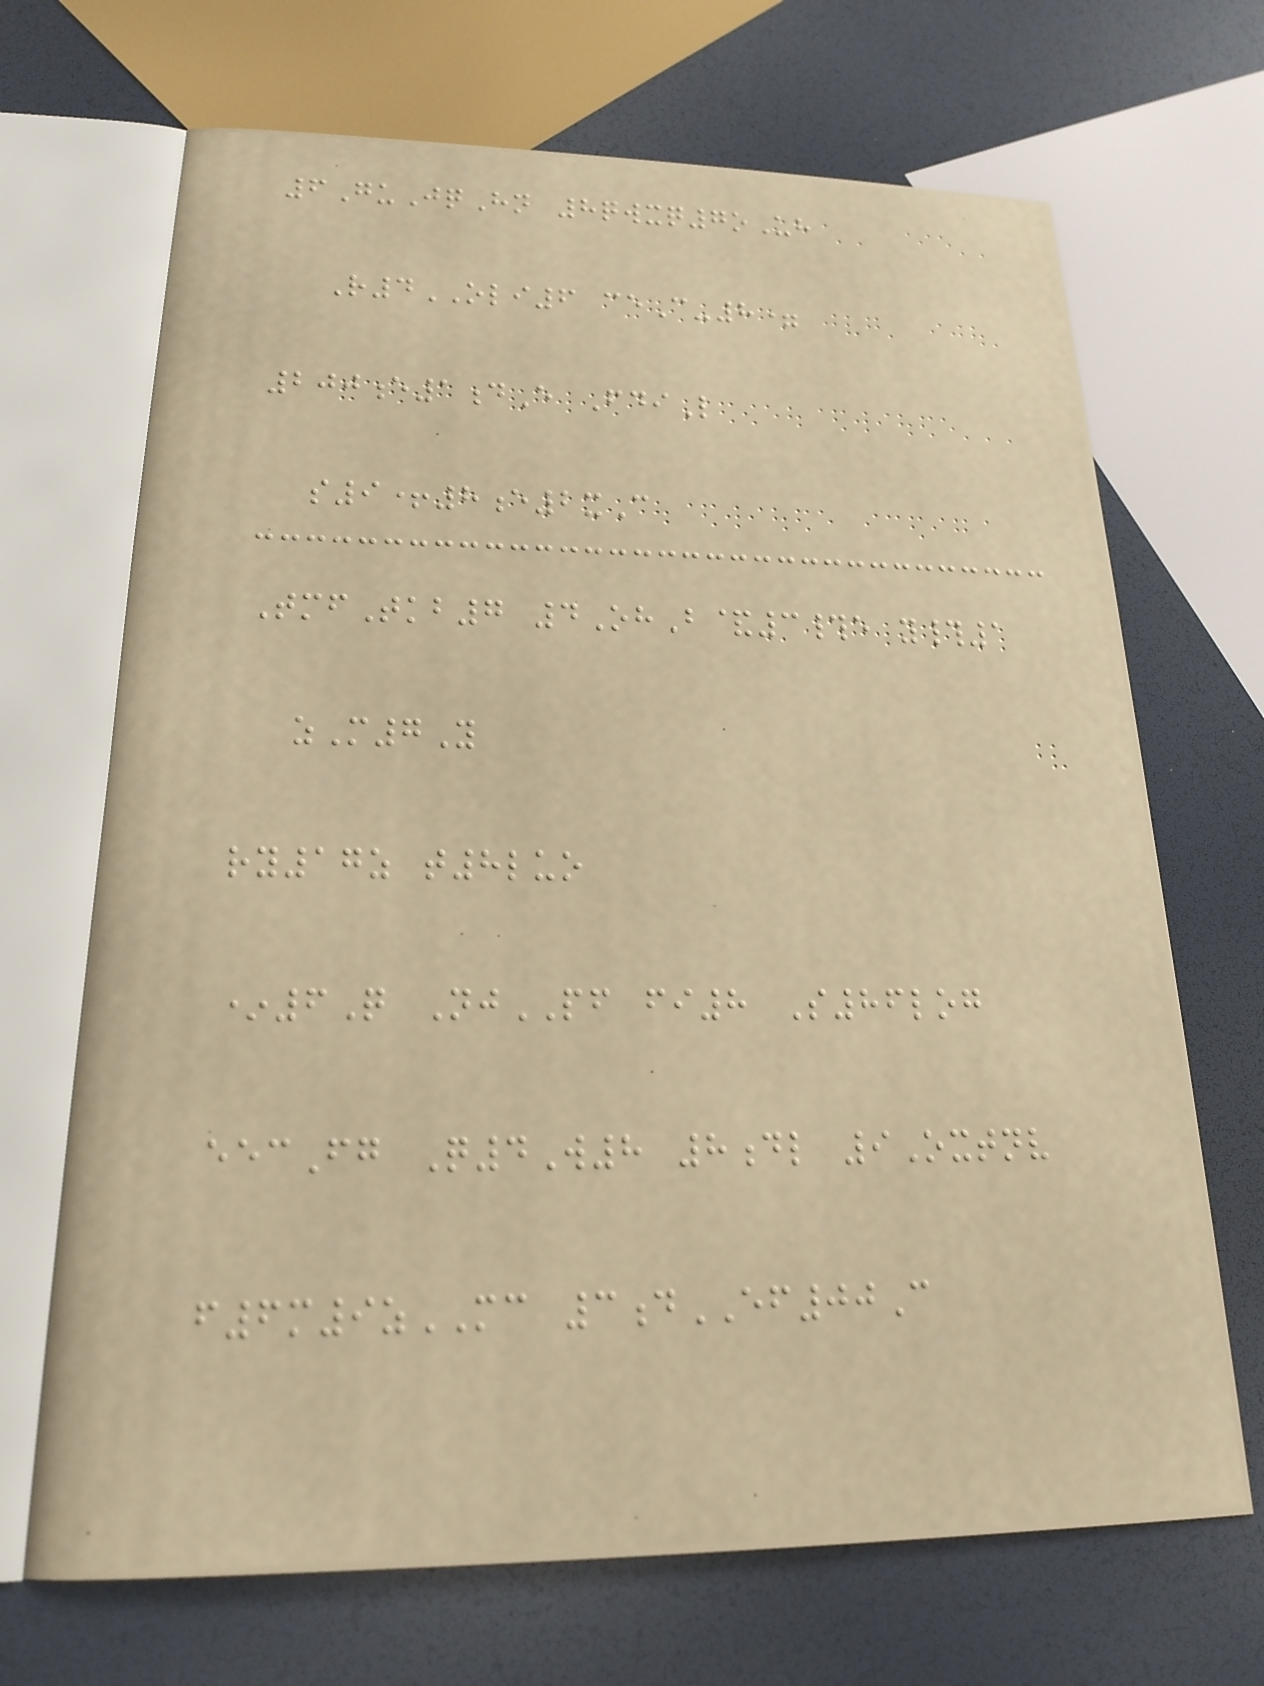6GuJqHn 8qwxq7oUh
R4OLI6 ceC-8=
200e1dE FdiL
s9+8e2xC
TmfTkb7 4OhB&3#e y#1
zM7Y
ry17z t8luo
*6Q NjPF fi8 S86log
eecFg Q4W8 8dl 9Oxtnv
f6m9zMC 3dEF00C
